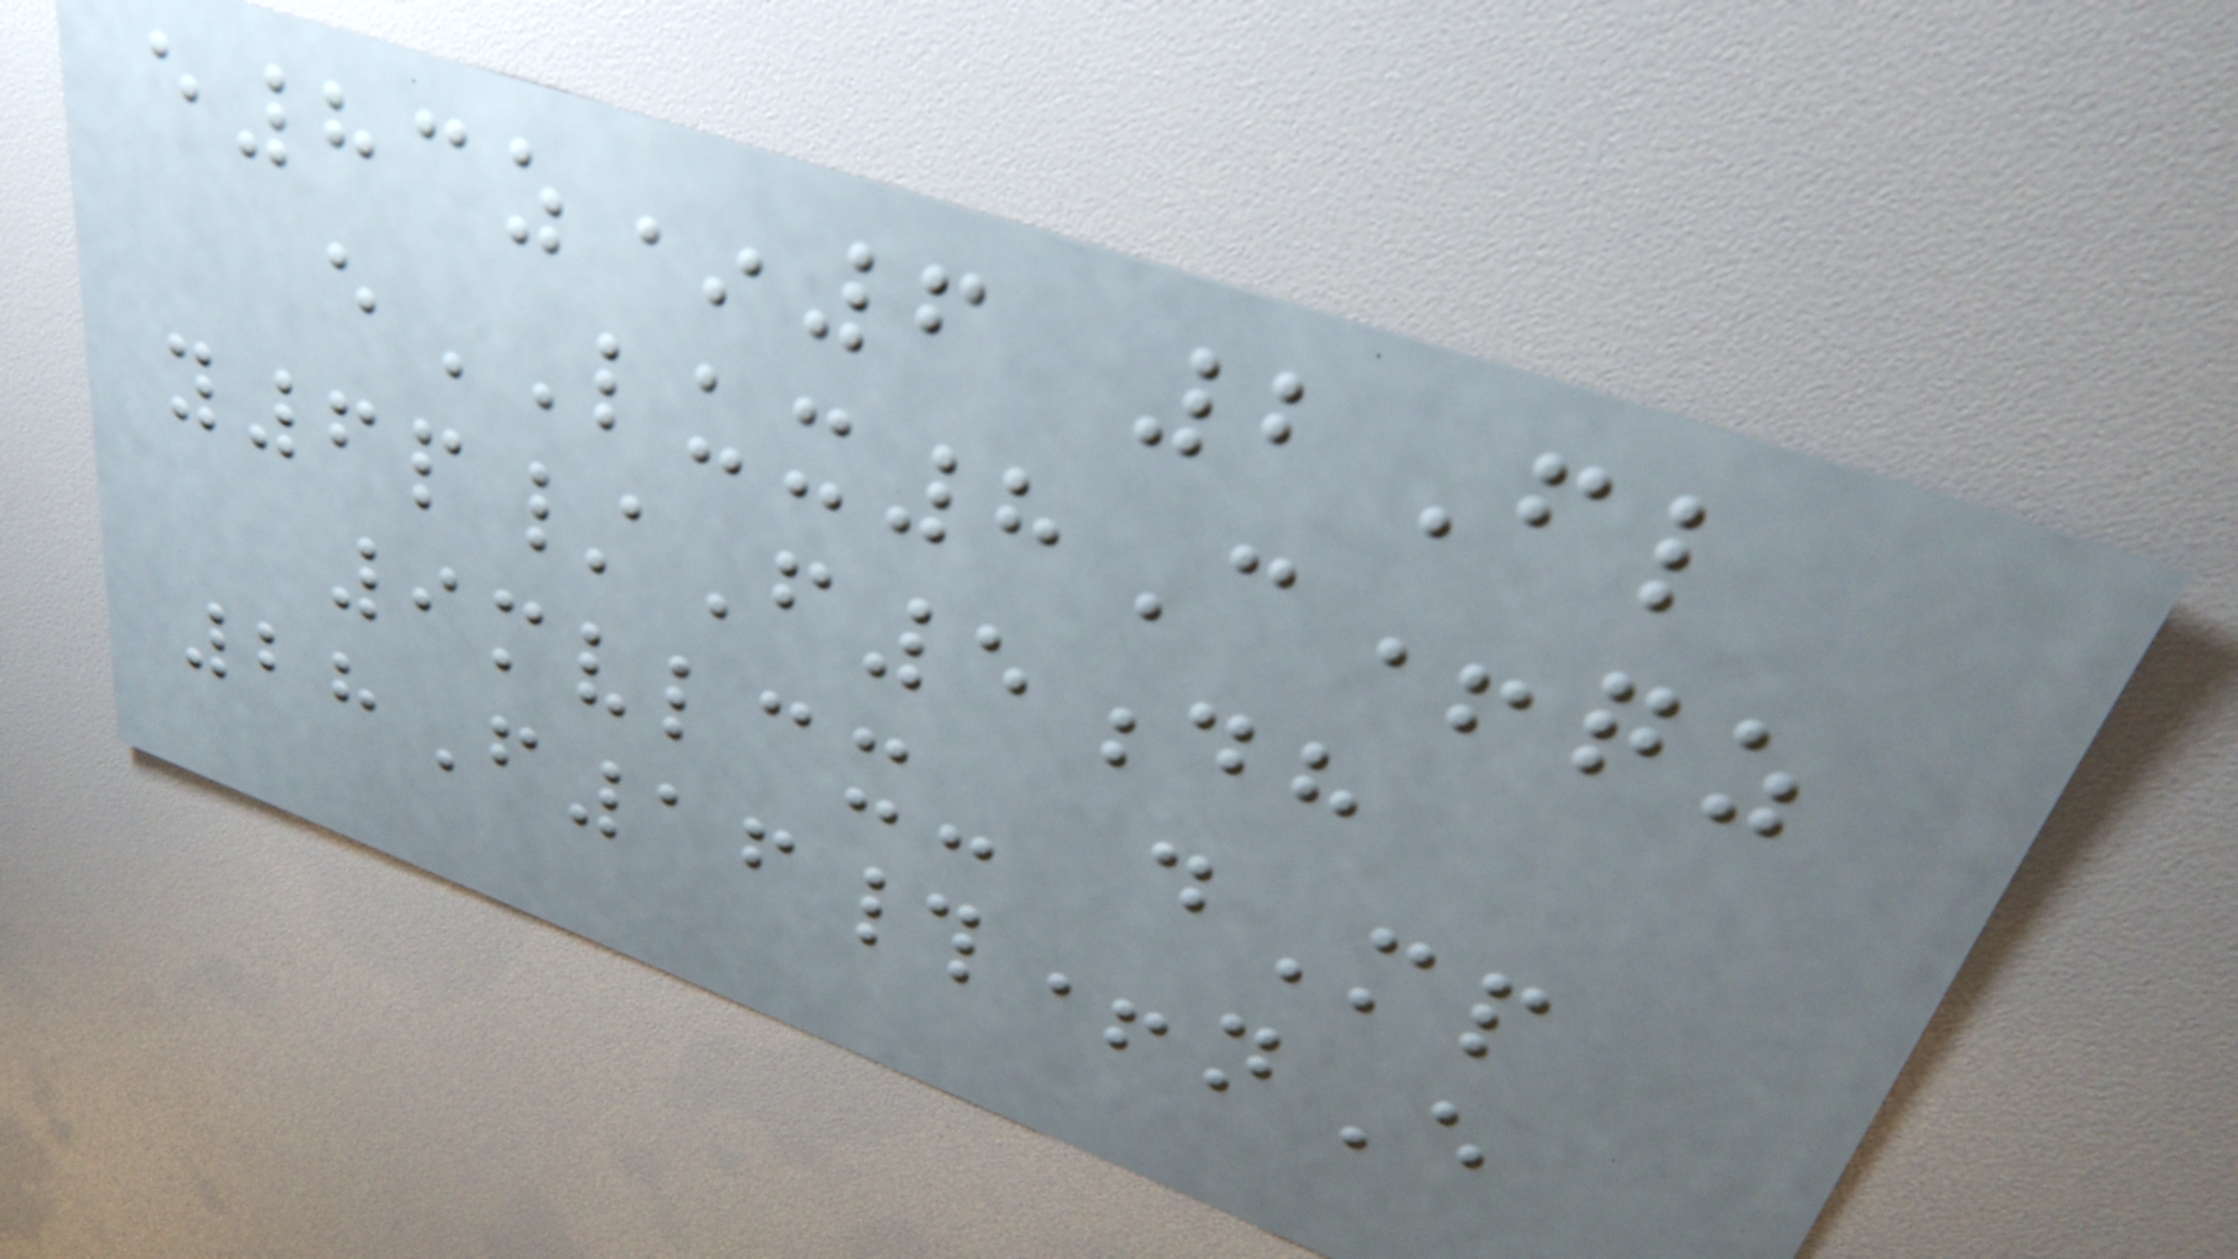e83z*6 2Fl
eLUX8C+qz
y6p/F5dh
9mvlcx- dMp
28F16#+nE
